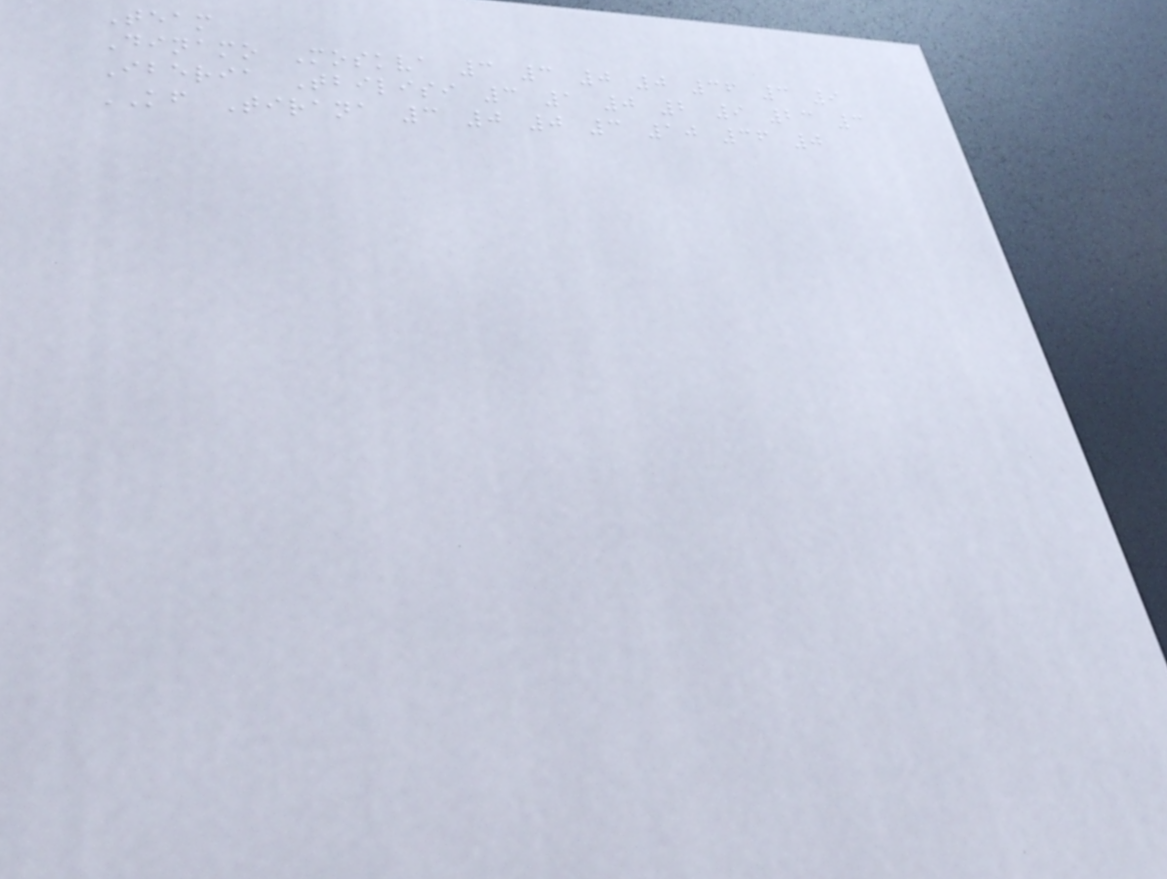Team
Dinamo Moskva 3 3 0 0 36 3 9
Iberia Tbilisi 3 1 0 2 9 23 3
KF Tirana 3 0 0 3 10 36 0
